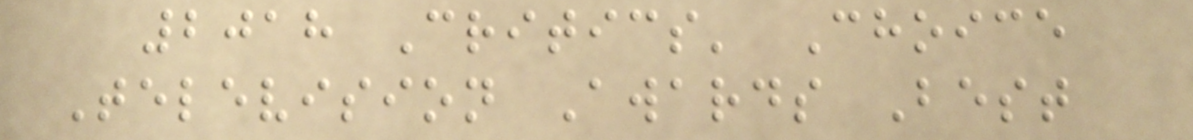2018 Critics' Choice
Television Awards Best
